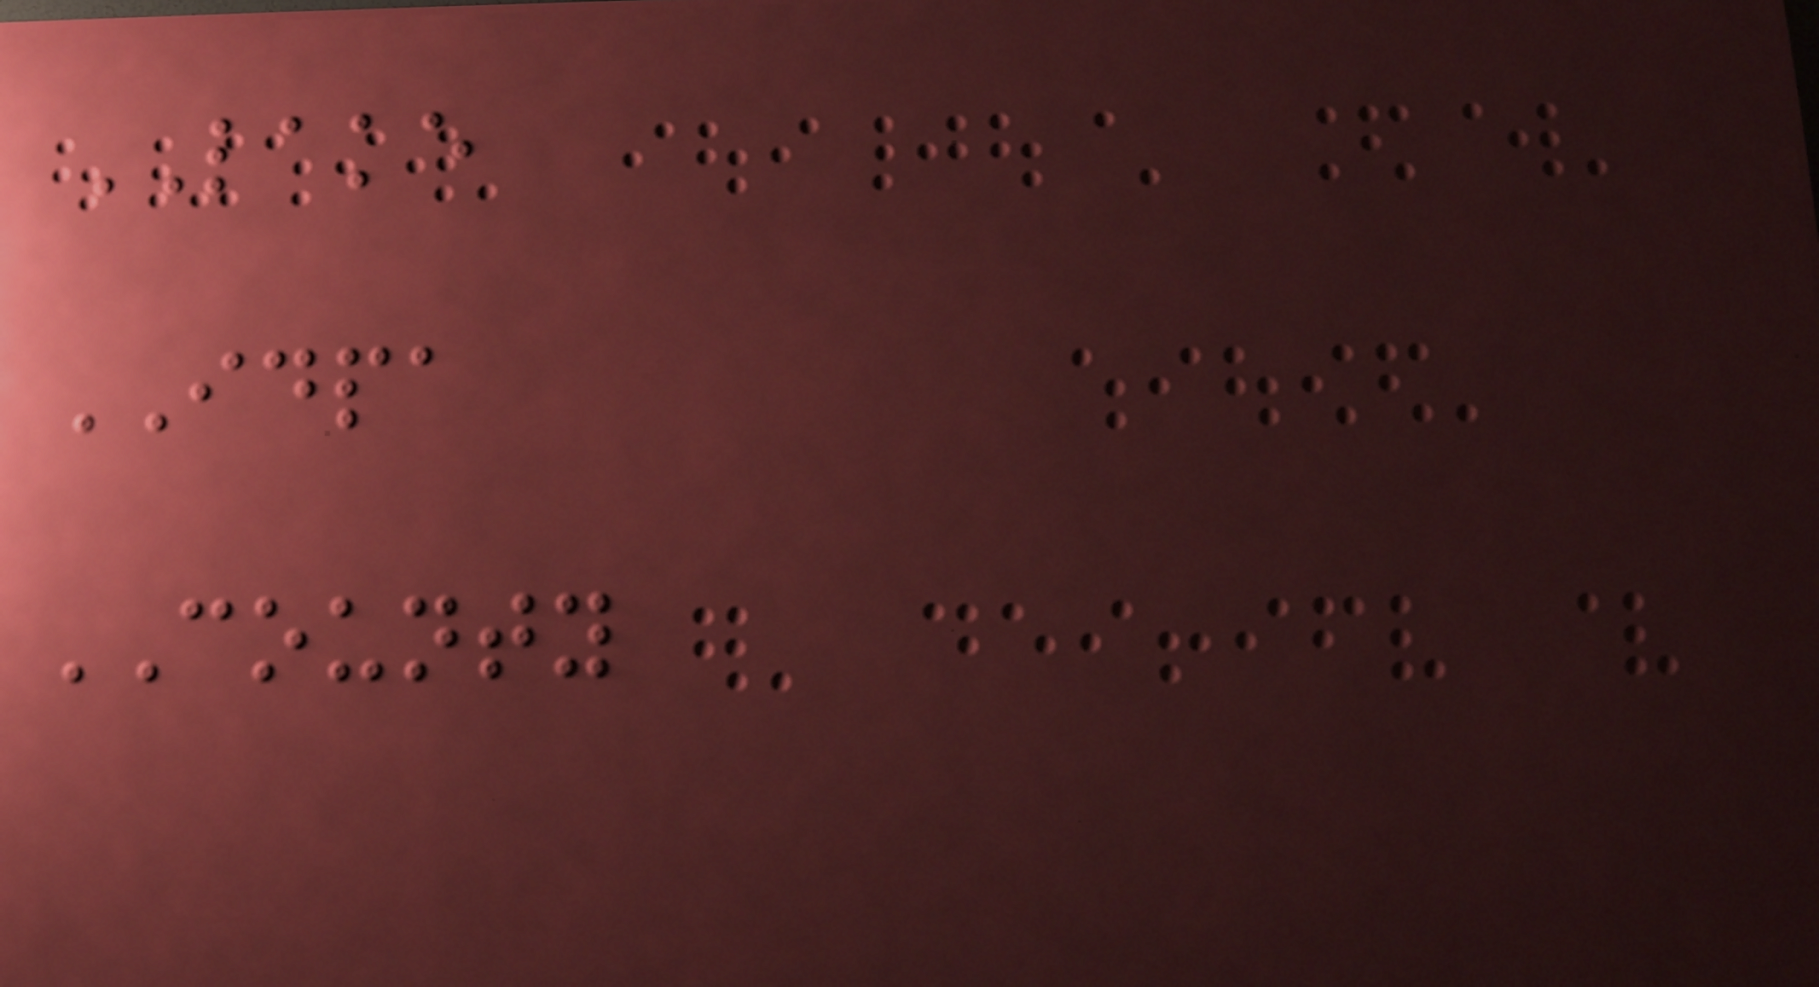LAKE
IDPA
COUNTY
